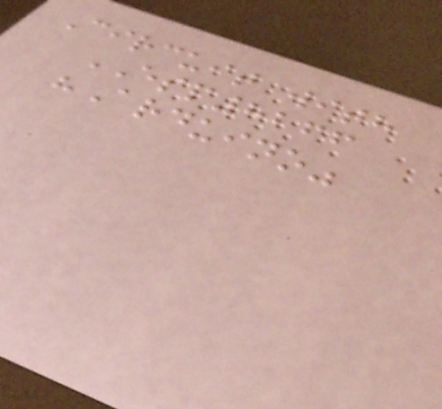Circuit with
ESP8266
"Arduino"
